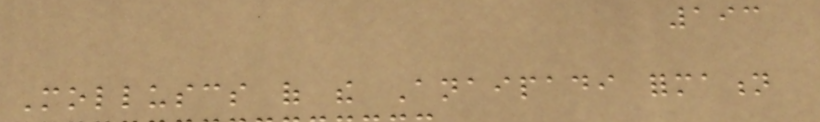193
Molluscs of the Anaipadi formation
